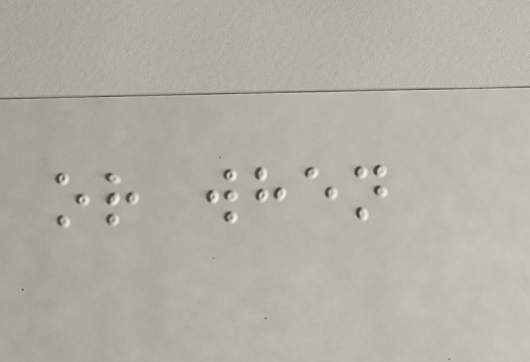or when
